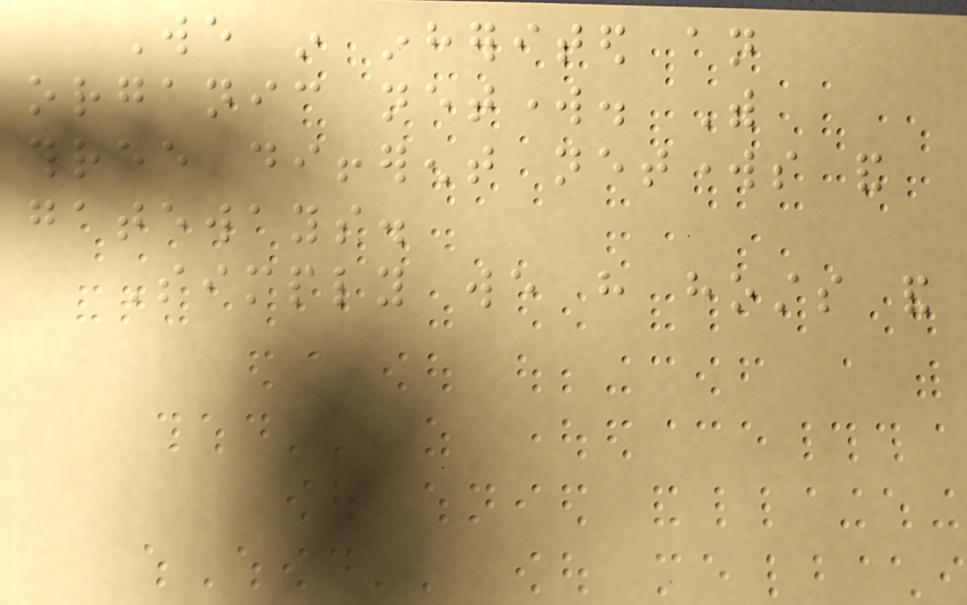We in inherited an
organic network. With
three different networks and
gateways.
Simply we have hosts and
